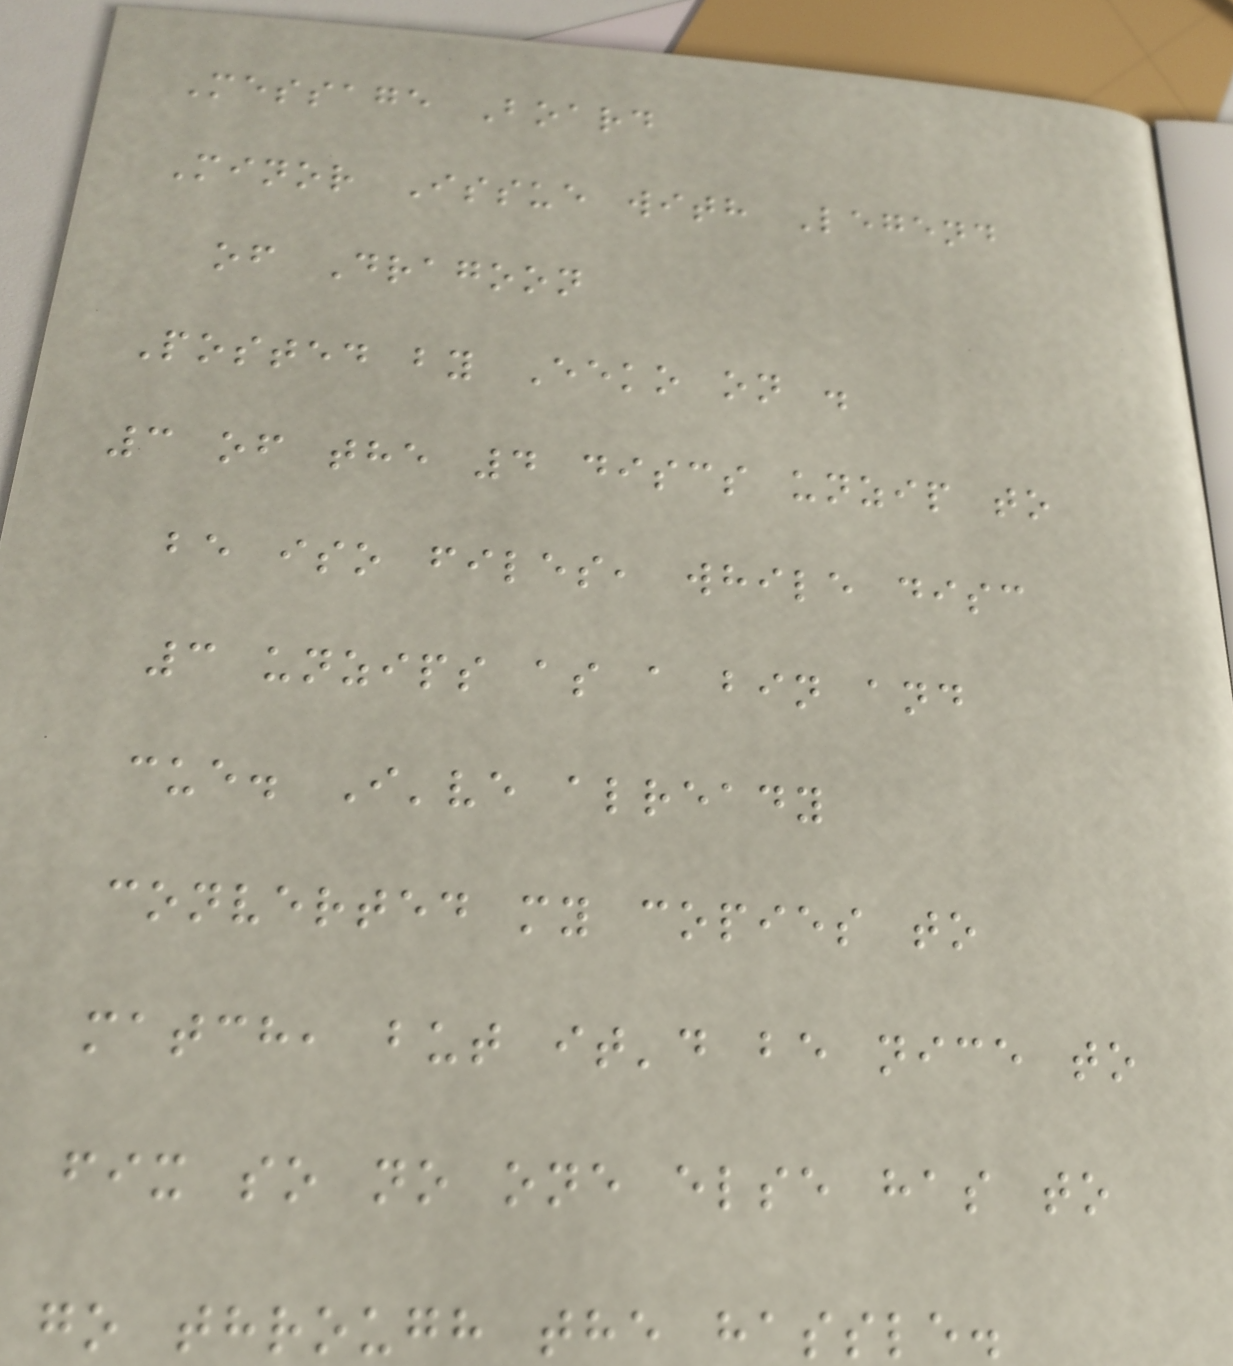Message Board
Minor Issue with Legend
of Dragoon
Posted by Eeko on .
3 of the 4 discs unzip to
be iso files, while disc
3 unzips as a bin and
cue. I've already
converted my copies to
match, but it'd be nice to
fix so no one else has to
go through the hassle.
